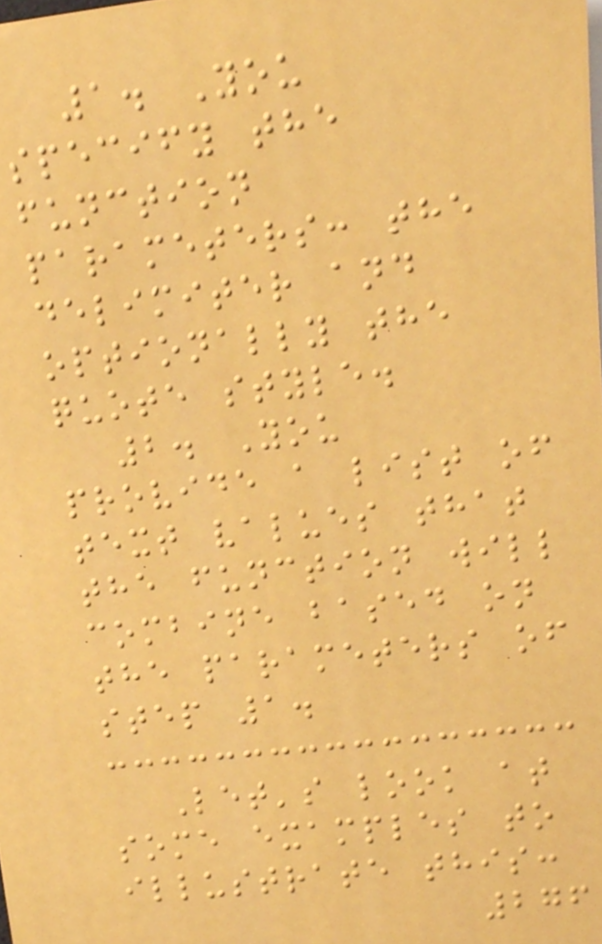1. You
specify the
function
parameters: the
delimiter and
optionally the
quote style.
2. You
provide a list of
text values that
the function will
combine based on
the parameters of
step 1.
Let's look at
some examples to
illustrate this:
276
